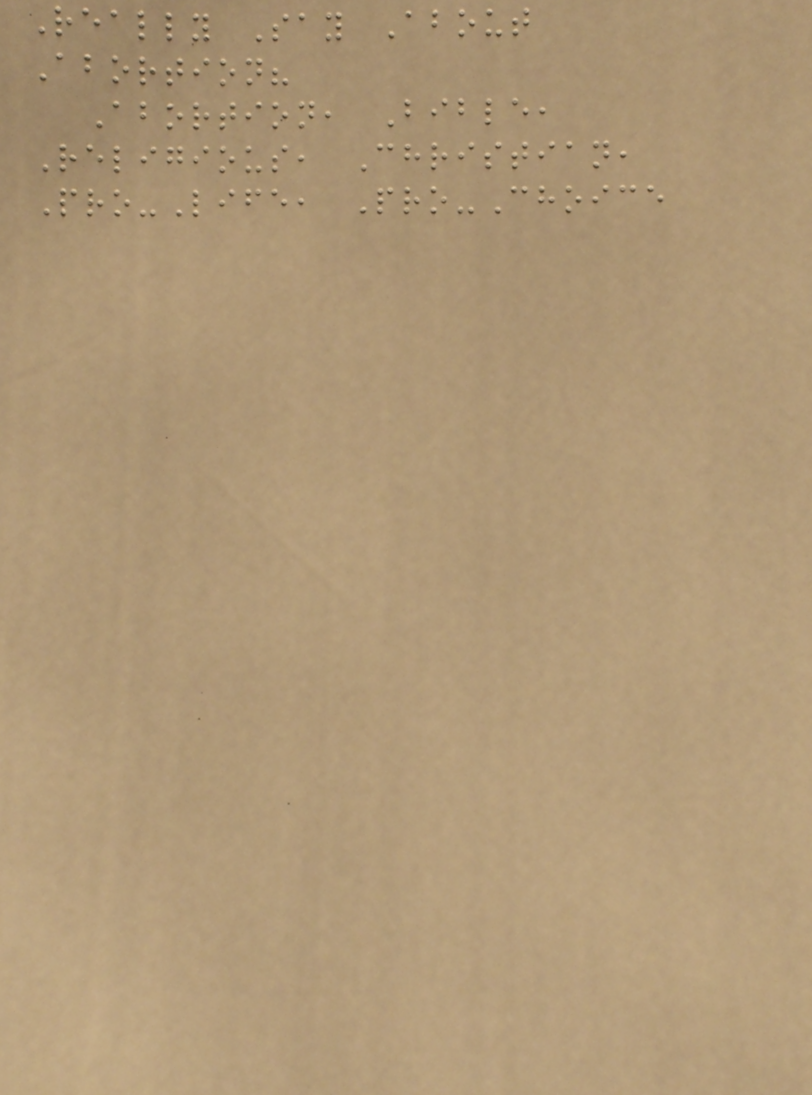Really Say About
Abortion?
Abortion, Bible,
Religious, Christian,
Pro-Life, Pro-Choice
